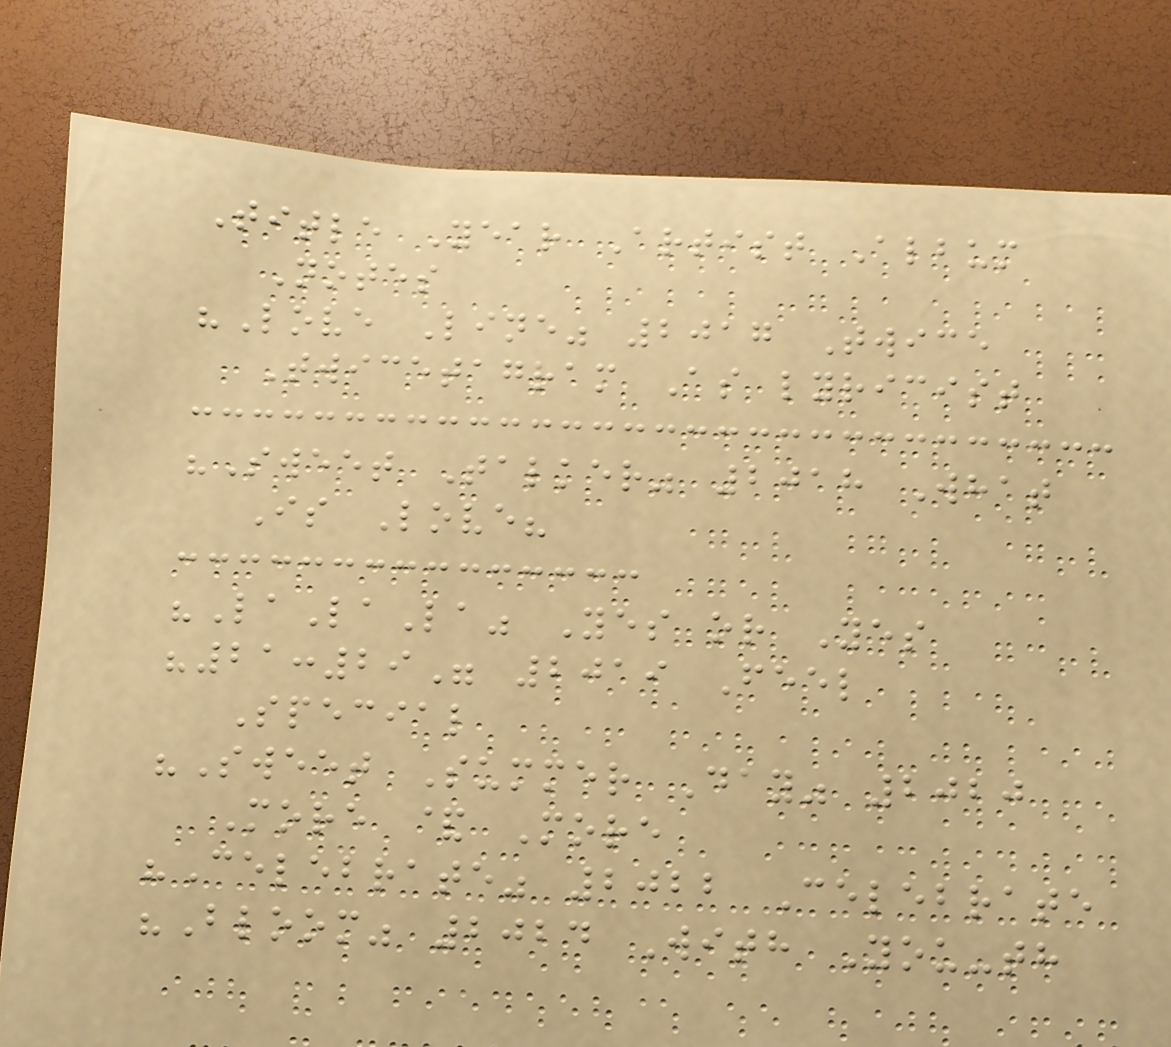Title Year Artist Album
Notes
"Love Line" 2017 Twice
Twicetagram As lyricist
"Sweet Talker" 2018 What
Is Love?
"LaLaLa" Yes or Yes
"21:29" 2019 Feel
Special
"Sweet Summer Day" 2020
More & More
"Celebrate" 2022 Celebrate
"Bloom" 2024 With You-th
